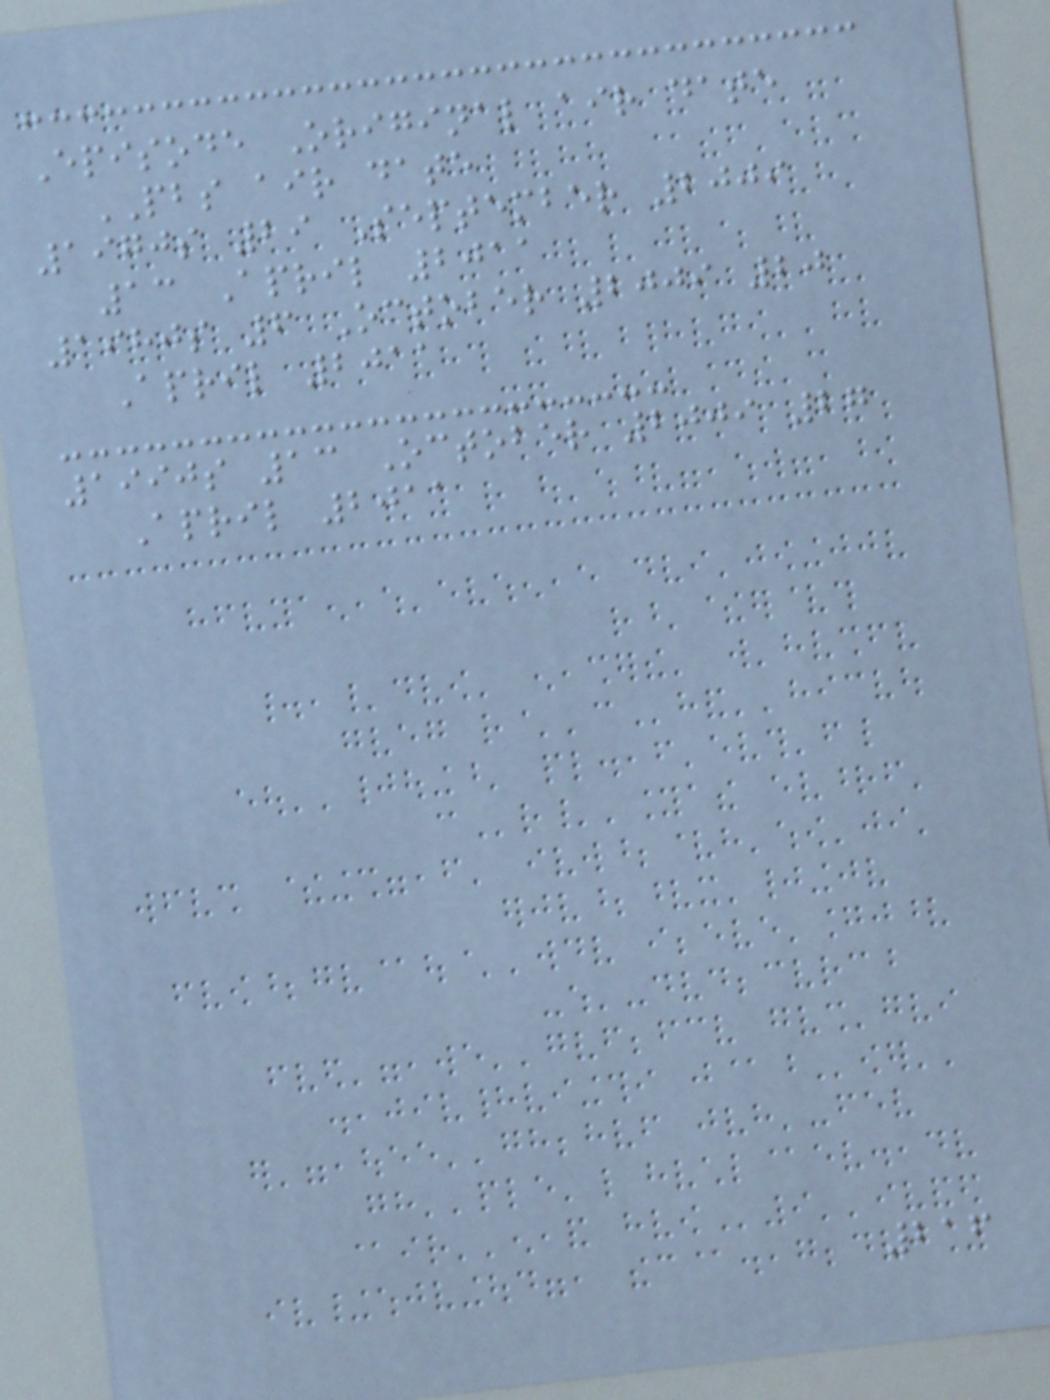Episode Original air date
PBS air date
1970s 29 September 2009
13 April 2011
1980s 6 October 2009 20
April 2011
1990s 13 October 2009 27
April 2011
216
